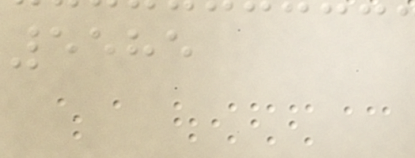5585
